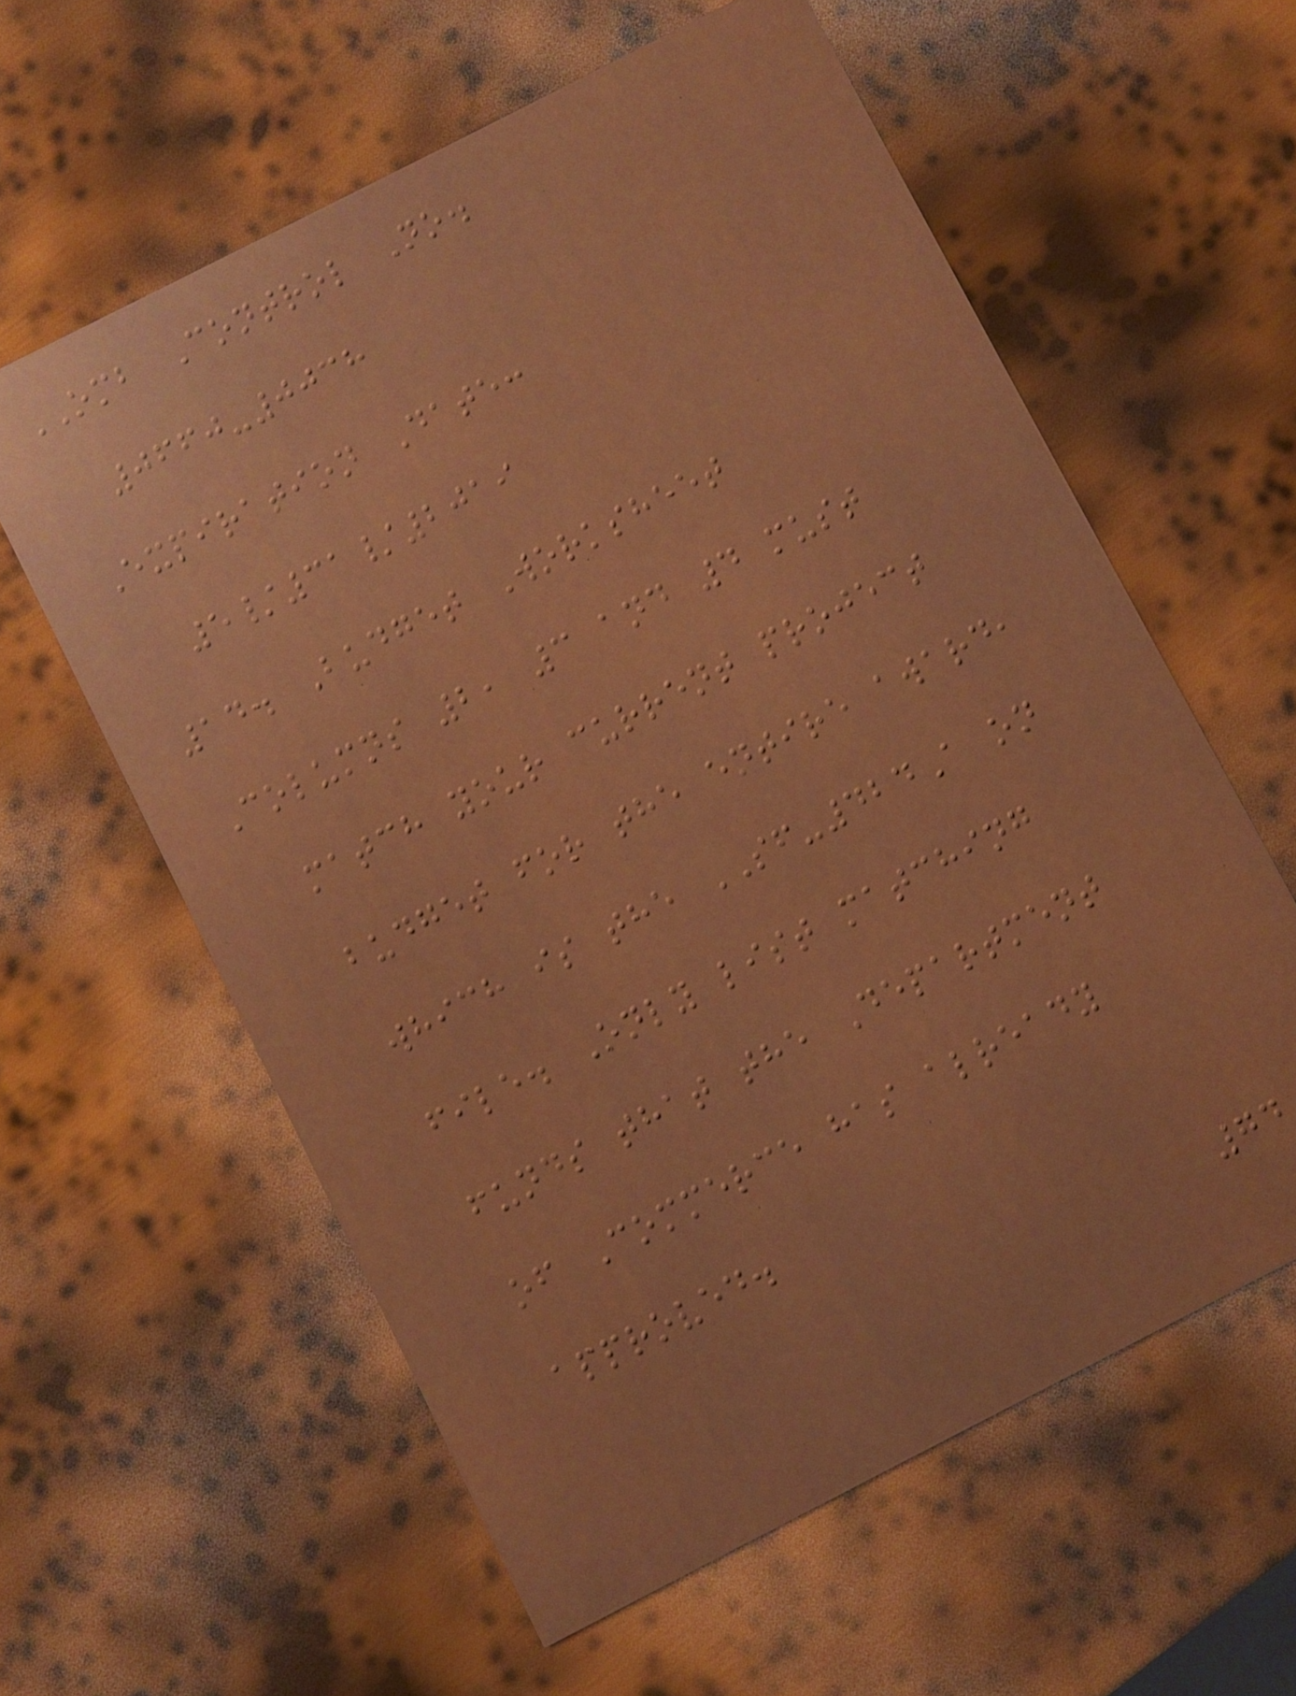OMB Control No.
0660-0038
Expiration Date:
5/31/2019
14. Budget Worksheet
Columns 2, 3 and 4 must
match your current project
budget for the entire award,
which is the SF-424A on
file. Only list matching
funds that the Department
of Commerce has already
approved.
74
